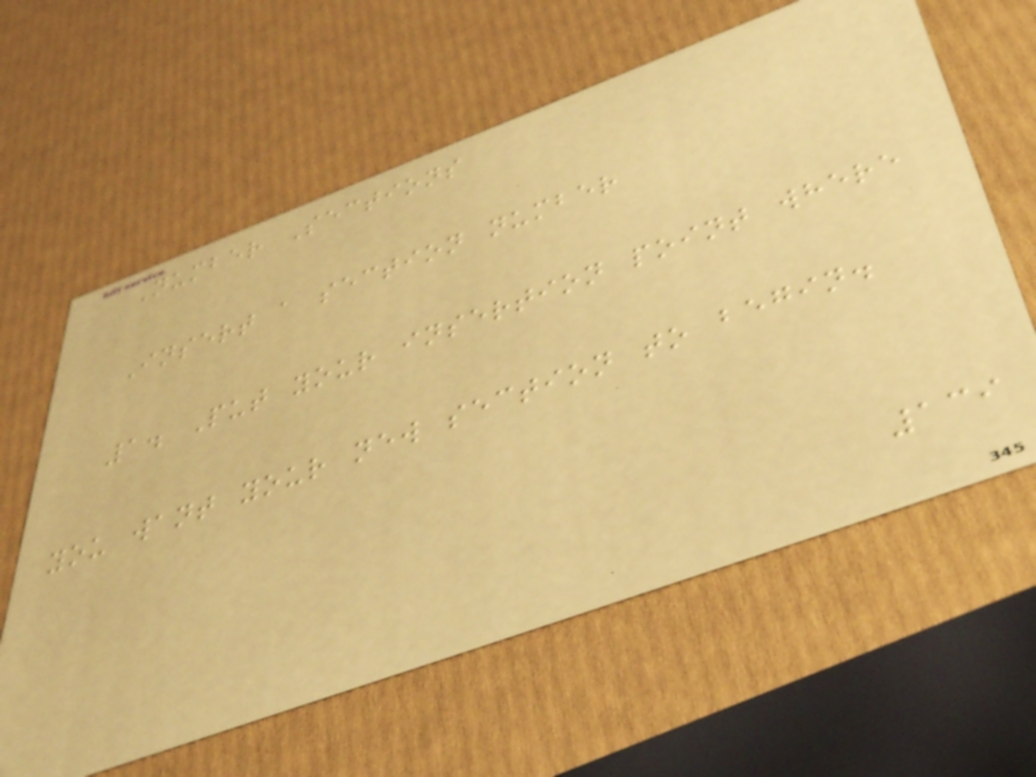Number Sections
Insert a section number
1. Put your insertion point where
you want your new section to begin.
139
